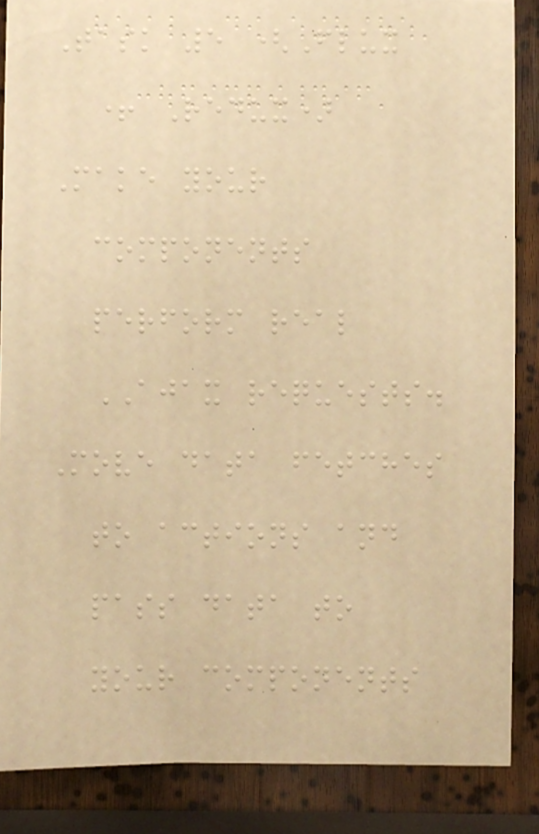Task 5 (Flux
+ Redux)
Make your
components
perform real
AJAX requests.
Move data fetches
to actions and
pass data to
your components
